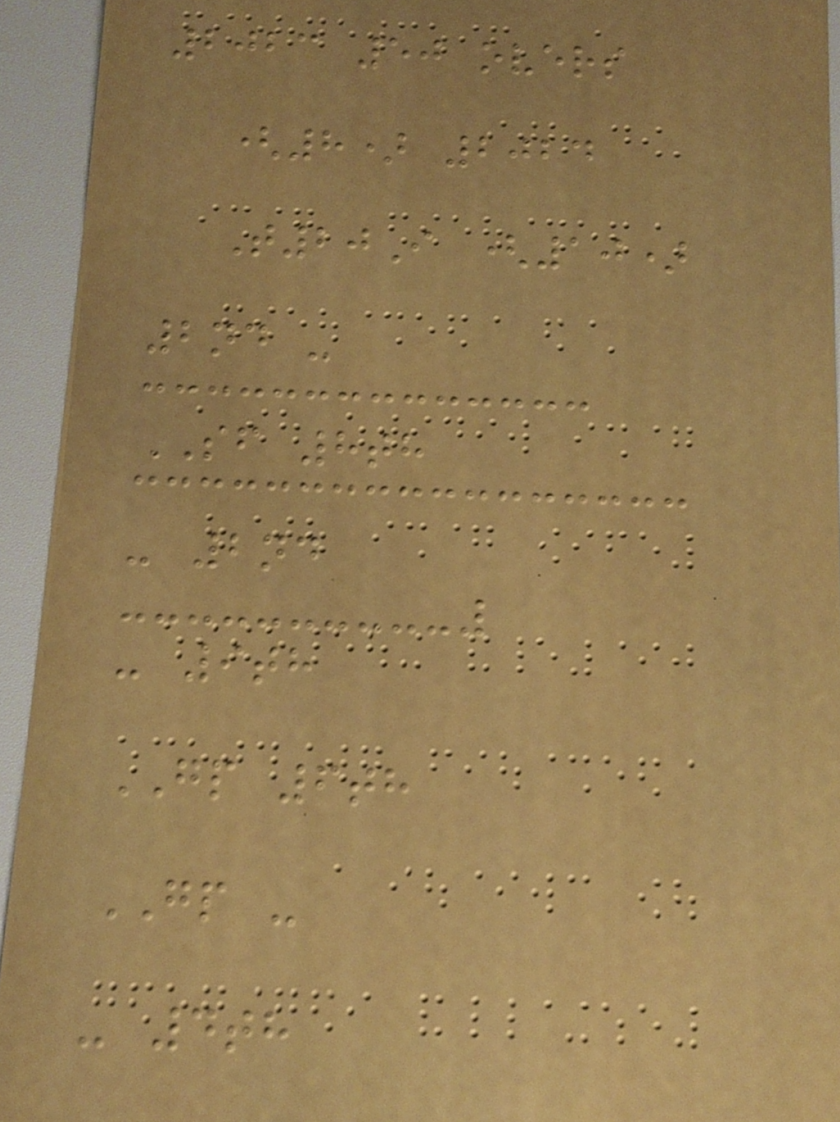2023 50 overs
(8) 2024
T20I (10)
2nd -
SF 8th
- 2nd
- 9th
GP 6th
GP -
- 4th
